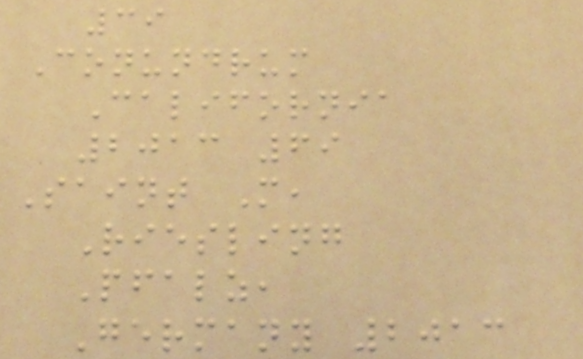39
Conundrum
California
2013 69
Saint M,
Riesling
Pfalz,
Germany 2013
